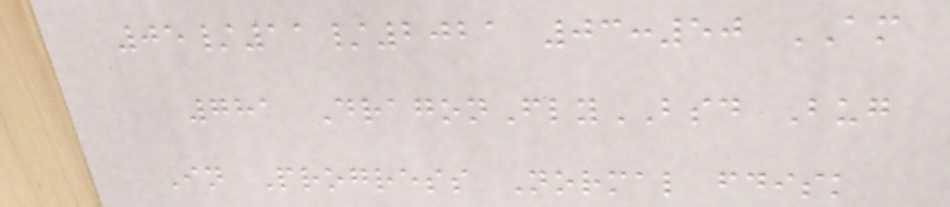05/11/2021 03:50 AM
781 DragonFlyBSD Bug
In Progress Normal fdisk
